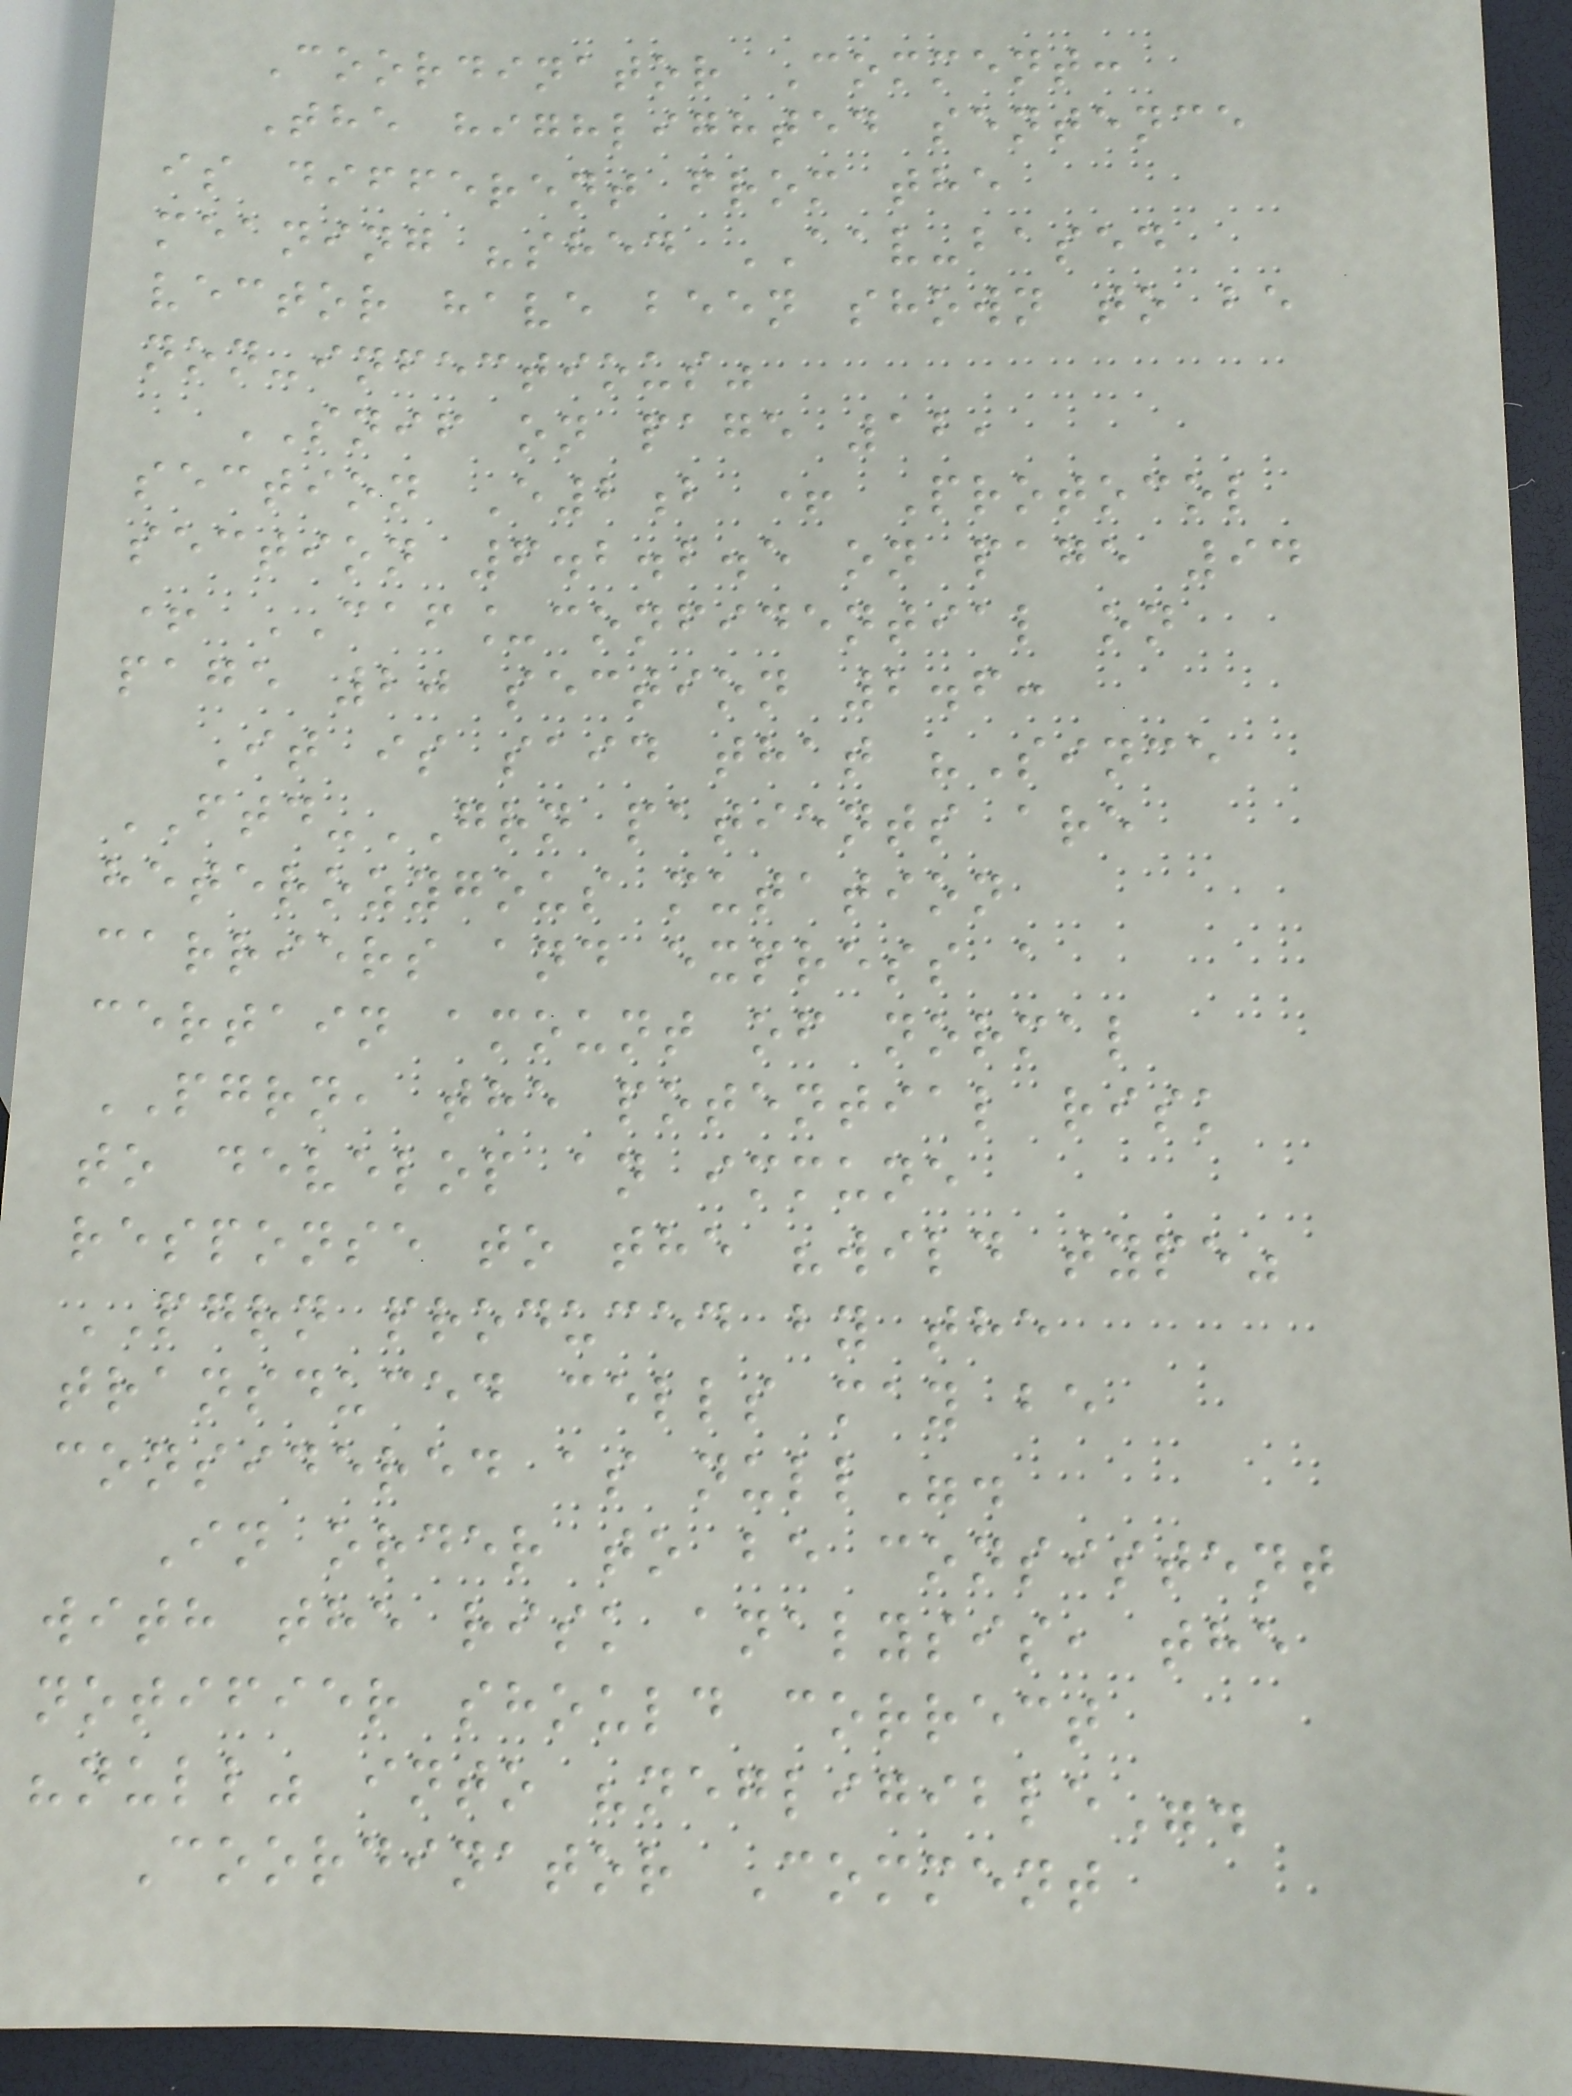Coordinator Comment:
The highlighted sentence
is different from the
meaning "shed AAV-based
vector have been shown to be
non-infectious"
SNIF on page 12,
section E2b + Protocol
section 6.2.2.5 on page 94
+ CAF_confidential on
page 20 section 2.6:
It is said that "Since
FTD-GRN patients are
heterozygous mutation
carriers and express a
certain amount of normal
PGRN, the potential risk
to develop an immune
response to the "wild type"
PGRN produced by the
transduced cells may be
considered as null".
In order to be consistent
with the risk analysis, the
notifier should correct
"null" into "negligible".
Coordinator Comment
